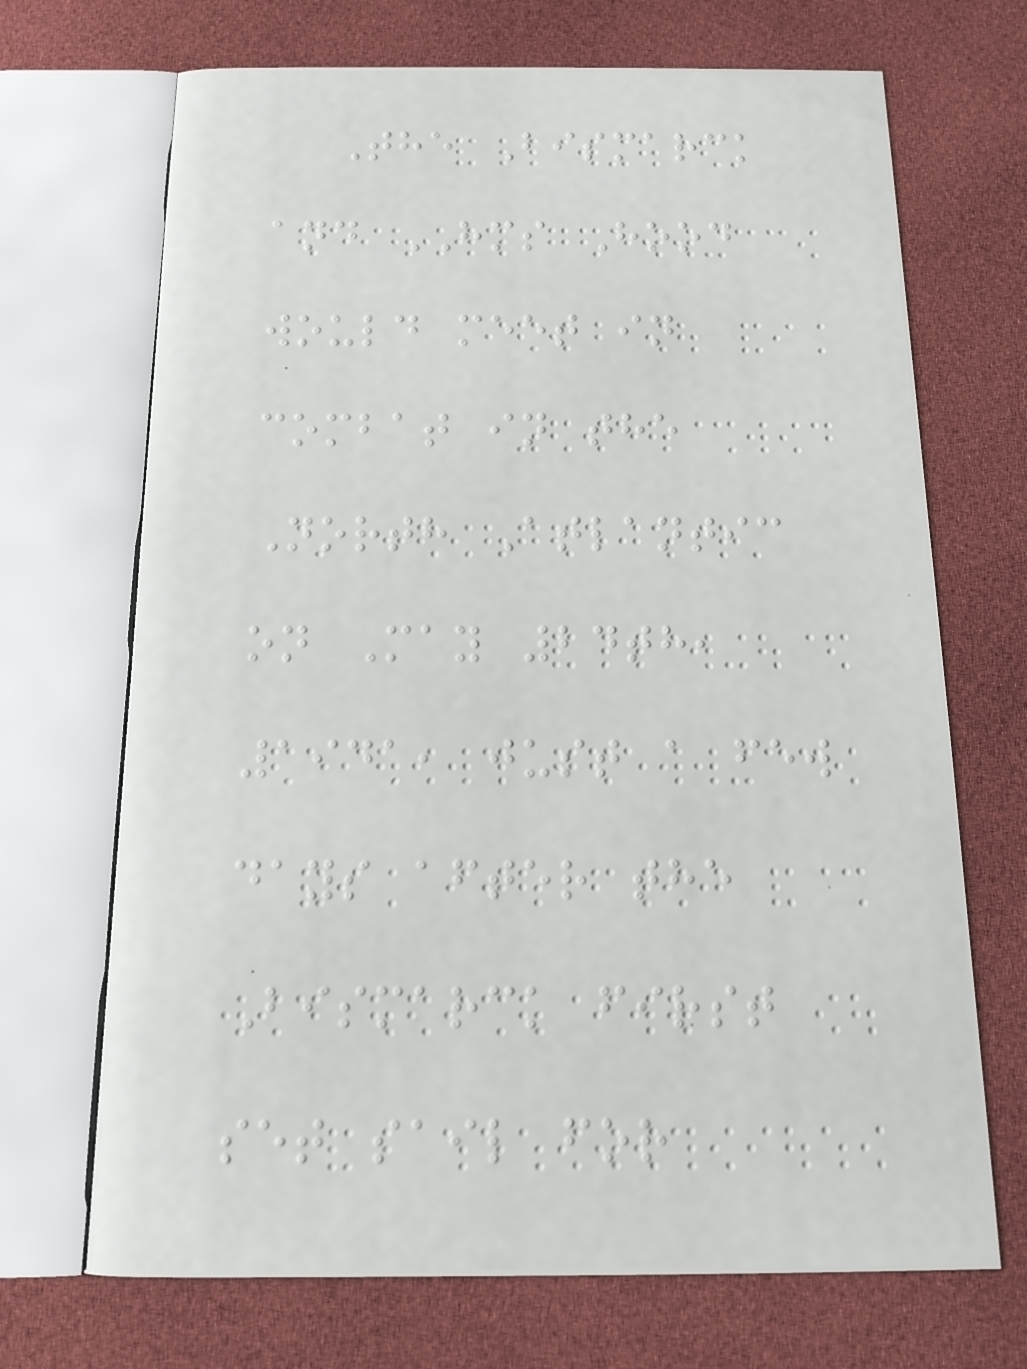The Bismarck
and HMS Hood
would meet in
combat in the
North Atlantic
on May 24th,
1941, just a few
days after the
Bismarck first
set sail for
